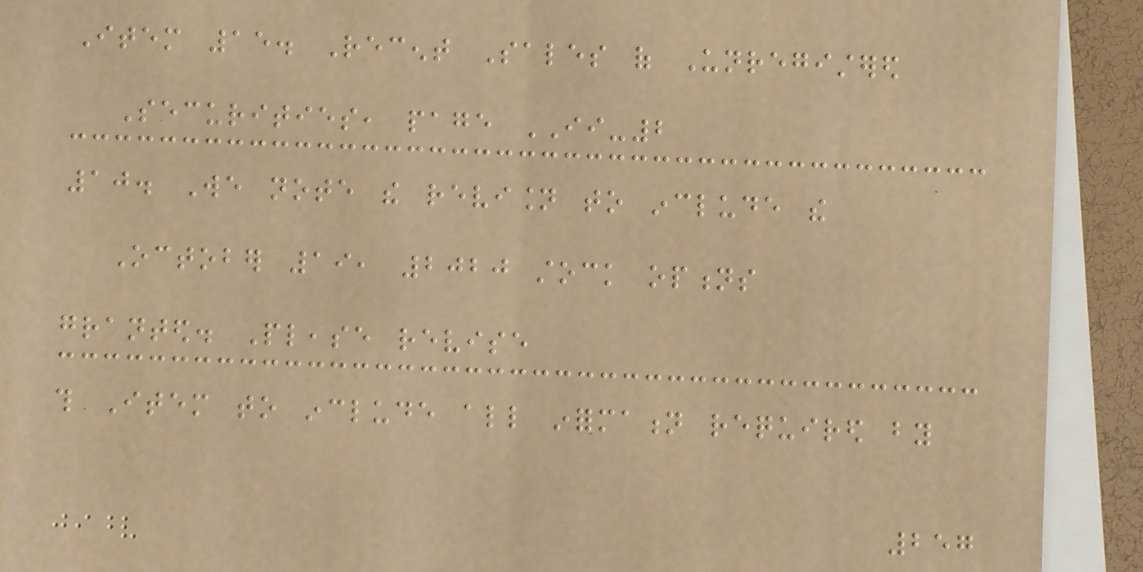Item 15. Recent Sales of Unregistered
Securities, page II-2
10. We note the revision to include the
October 19, 2020 stock options
granted. Please revise
this Item to include all information required by
257
